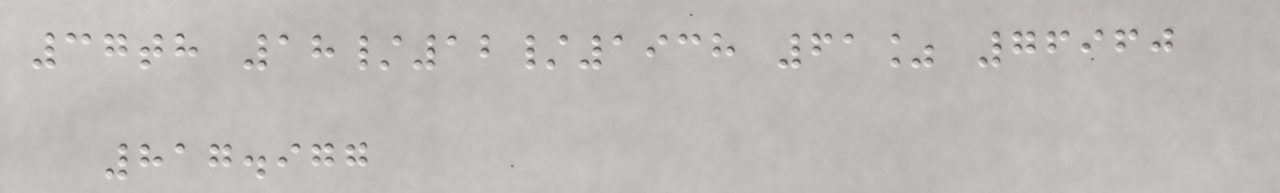37th 18/12/1938 61% 76960
817.977
